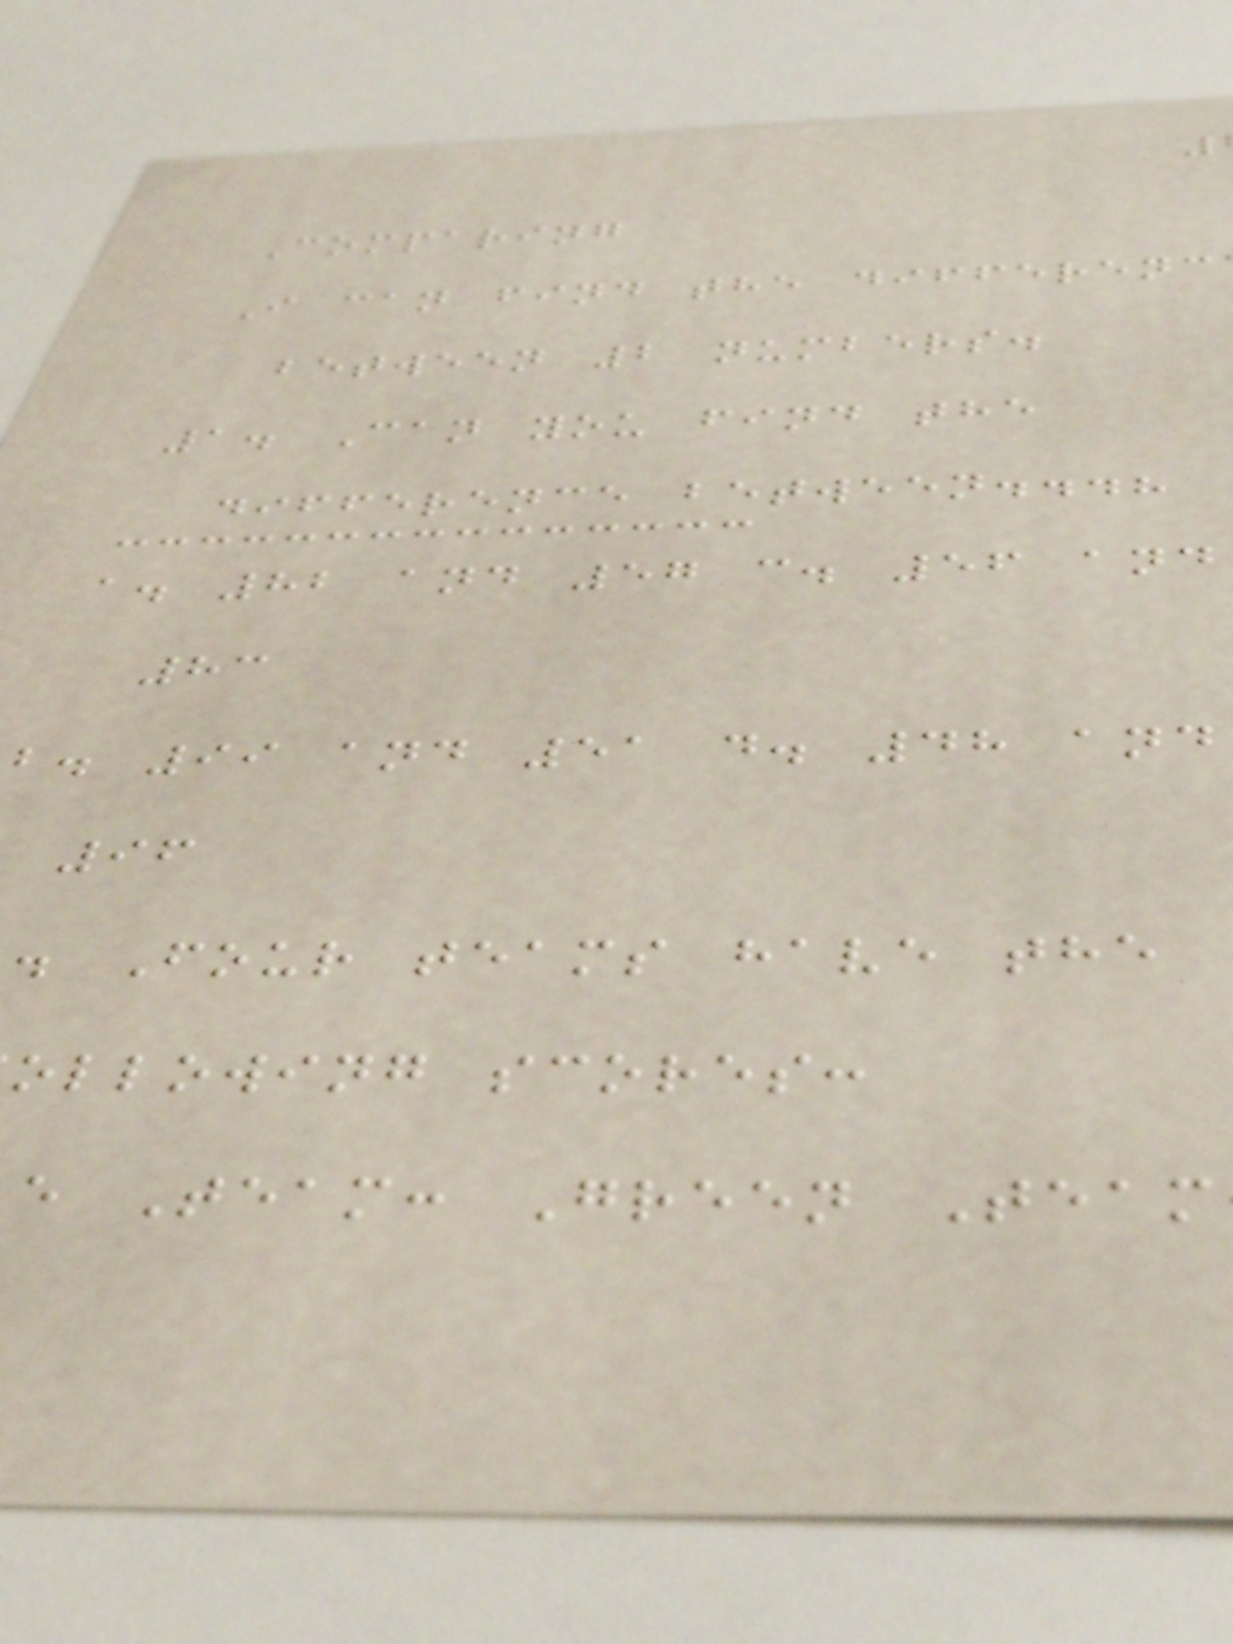Comparing
I can find the differenc
between 2 numbers.
1. Can you find the
difference between...?
a. 82 and 57 c. 56 and
83
b. 99 and 51 d. 48 and
96
. Four teams have the
ollowing scores:
e Team: Green Team
